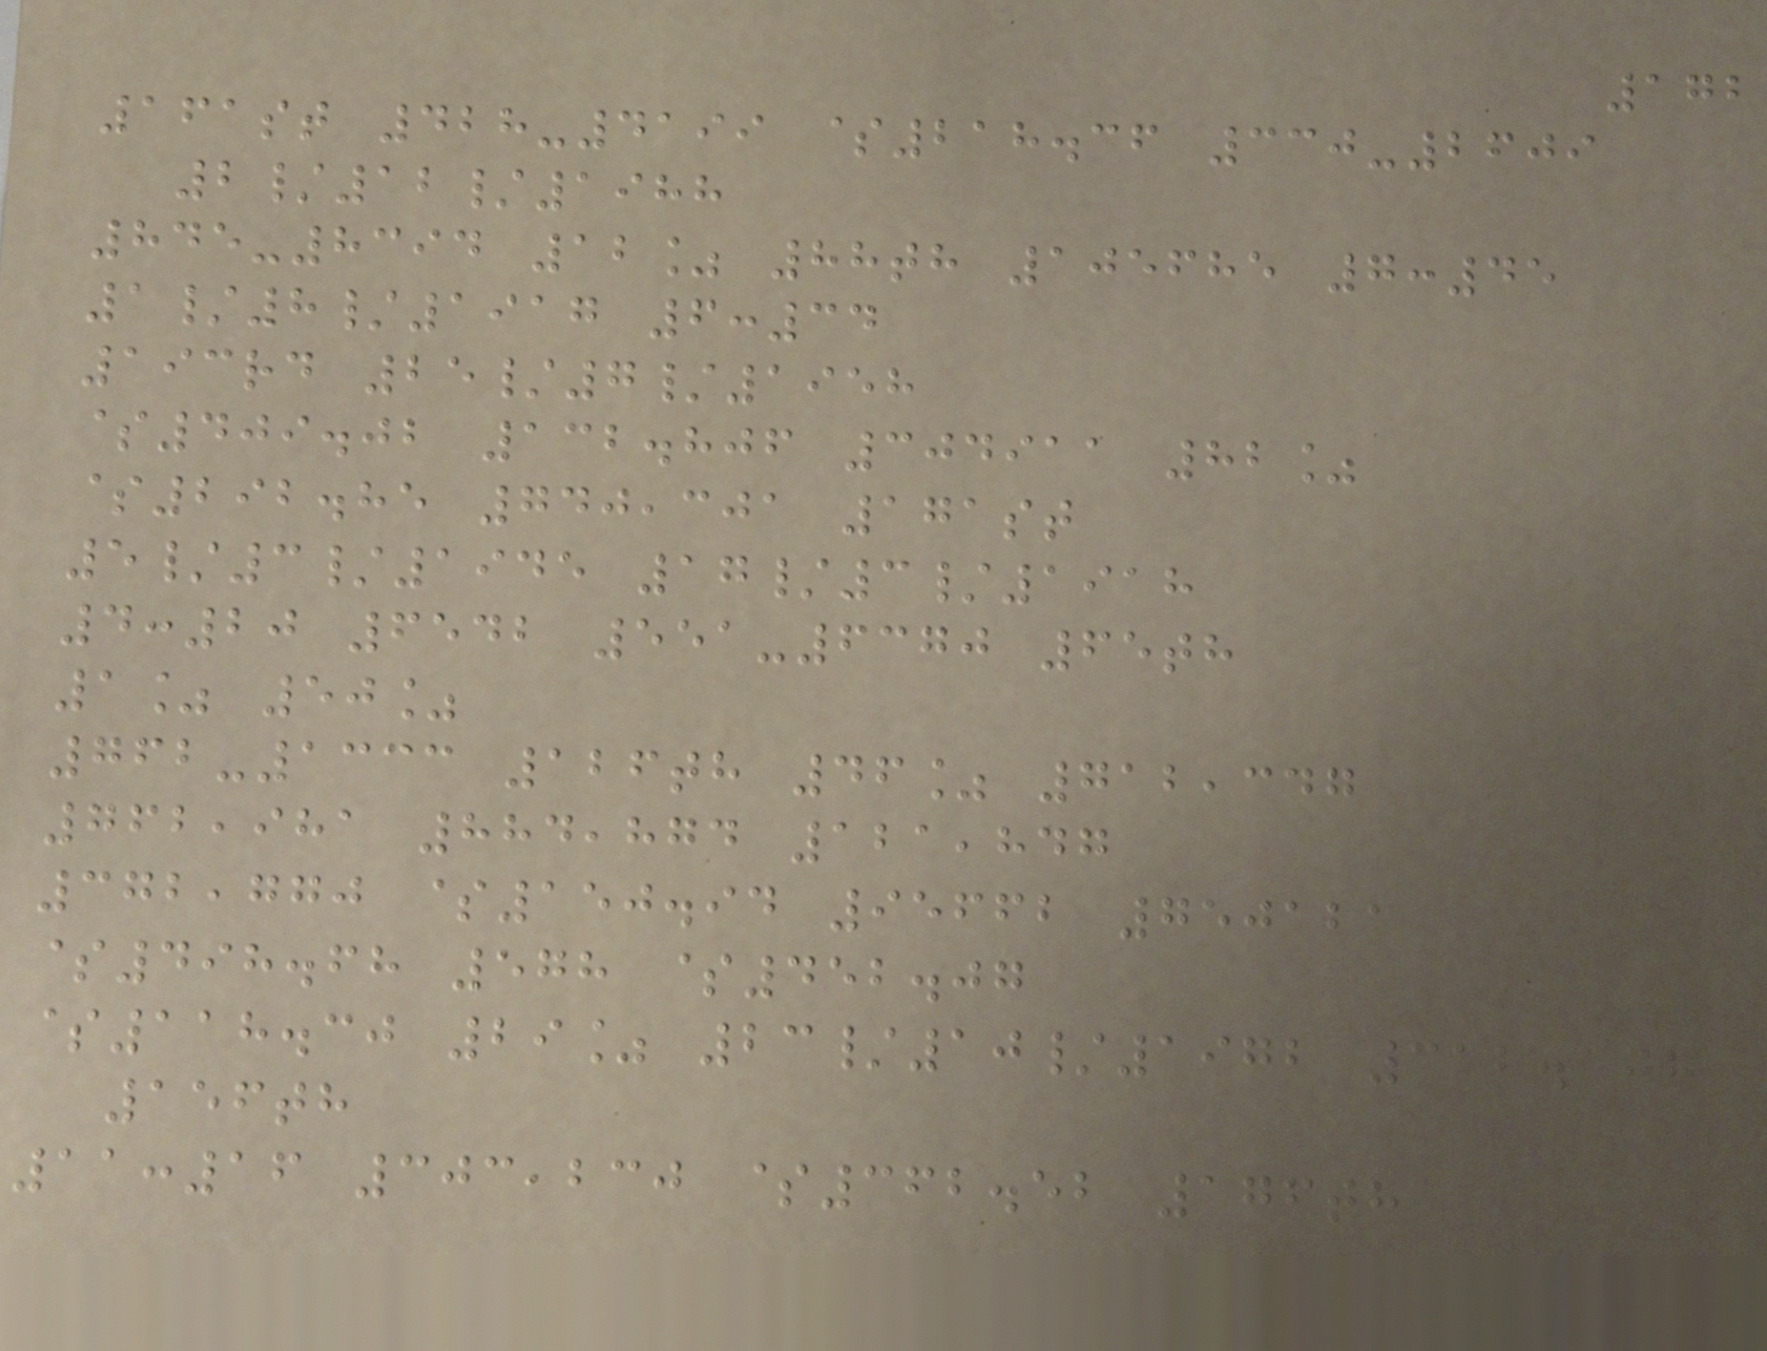172
161st 428-4199 $218.36 330-2609
2/12/1988
845-8394 12% 88th 105685 7:45
1/8/1917 6:34
193rd 25/7/1958
$409.02 132.806 304911 82%
$292.85 740,301 171st
5/3/1945 17/3/1918
4:20 6542 551-6370 65th
1% 50%
762-1333 126th 46% 712,347
762,981 884,874 121,847
372,770 $150.94 95662 750121
$498.68 578 $452.07
$118.30 29% 23/10/1972 312.108
156th
11:16 303,230 $362.52 176th
